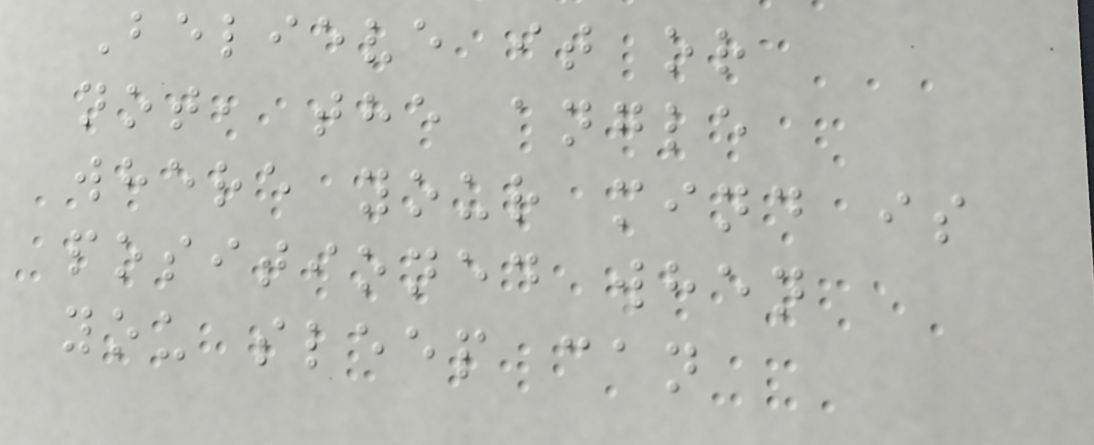Believe it or
not, the angle
where your mind is
positioned when
you sleep can
